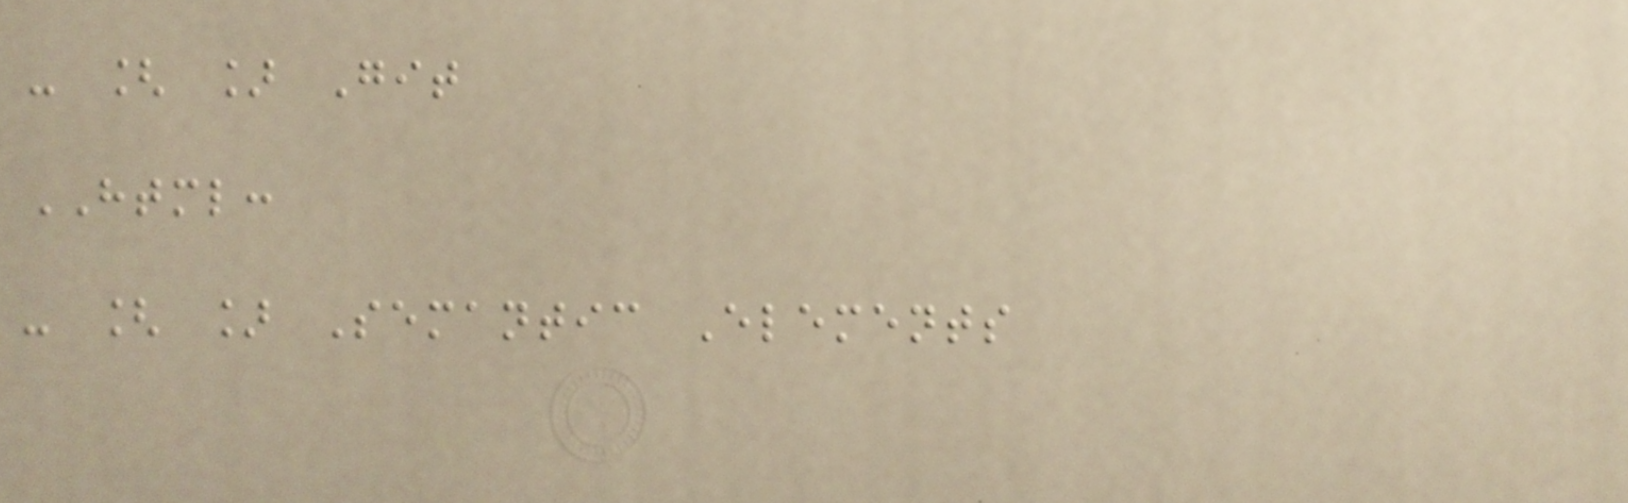- [ ] Git
HTML:
- [ ] Semantic Elements
